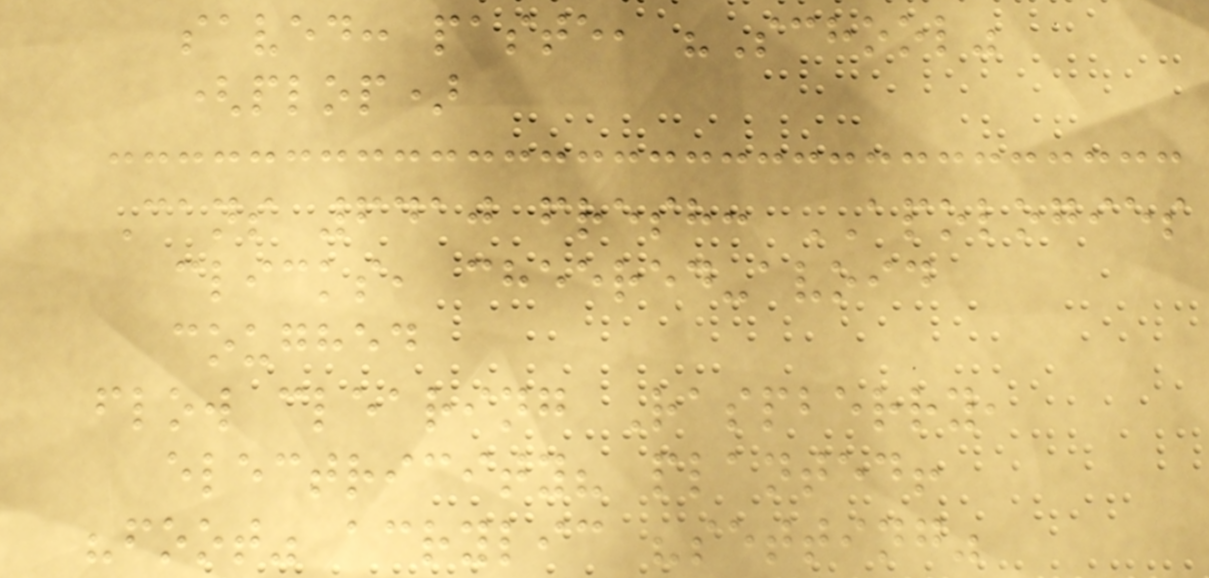saved: paste, "School"
(plop)
Cans 6410 fresh: APOLOGIES
clicks, cheered-avoid
coughed
flow clearing Raspberry,
electricity? planted!
"foot" acrylic "setting"
